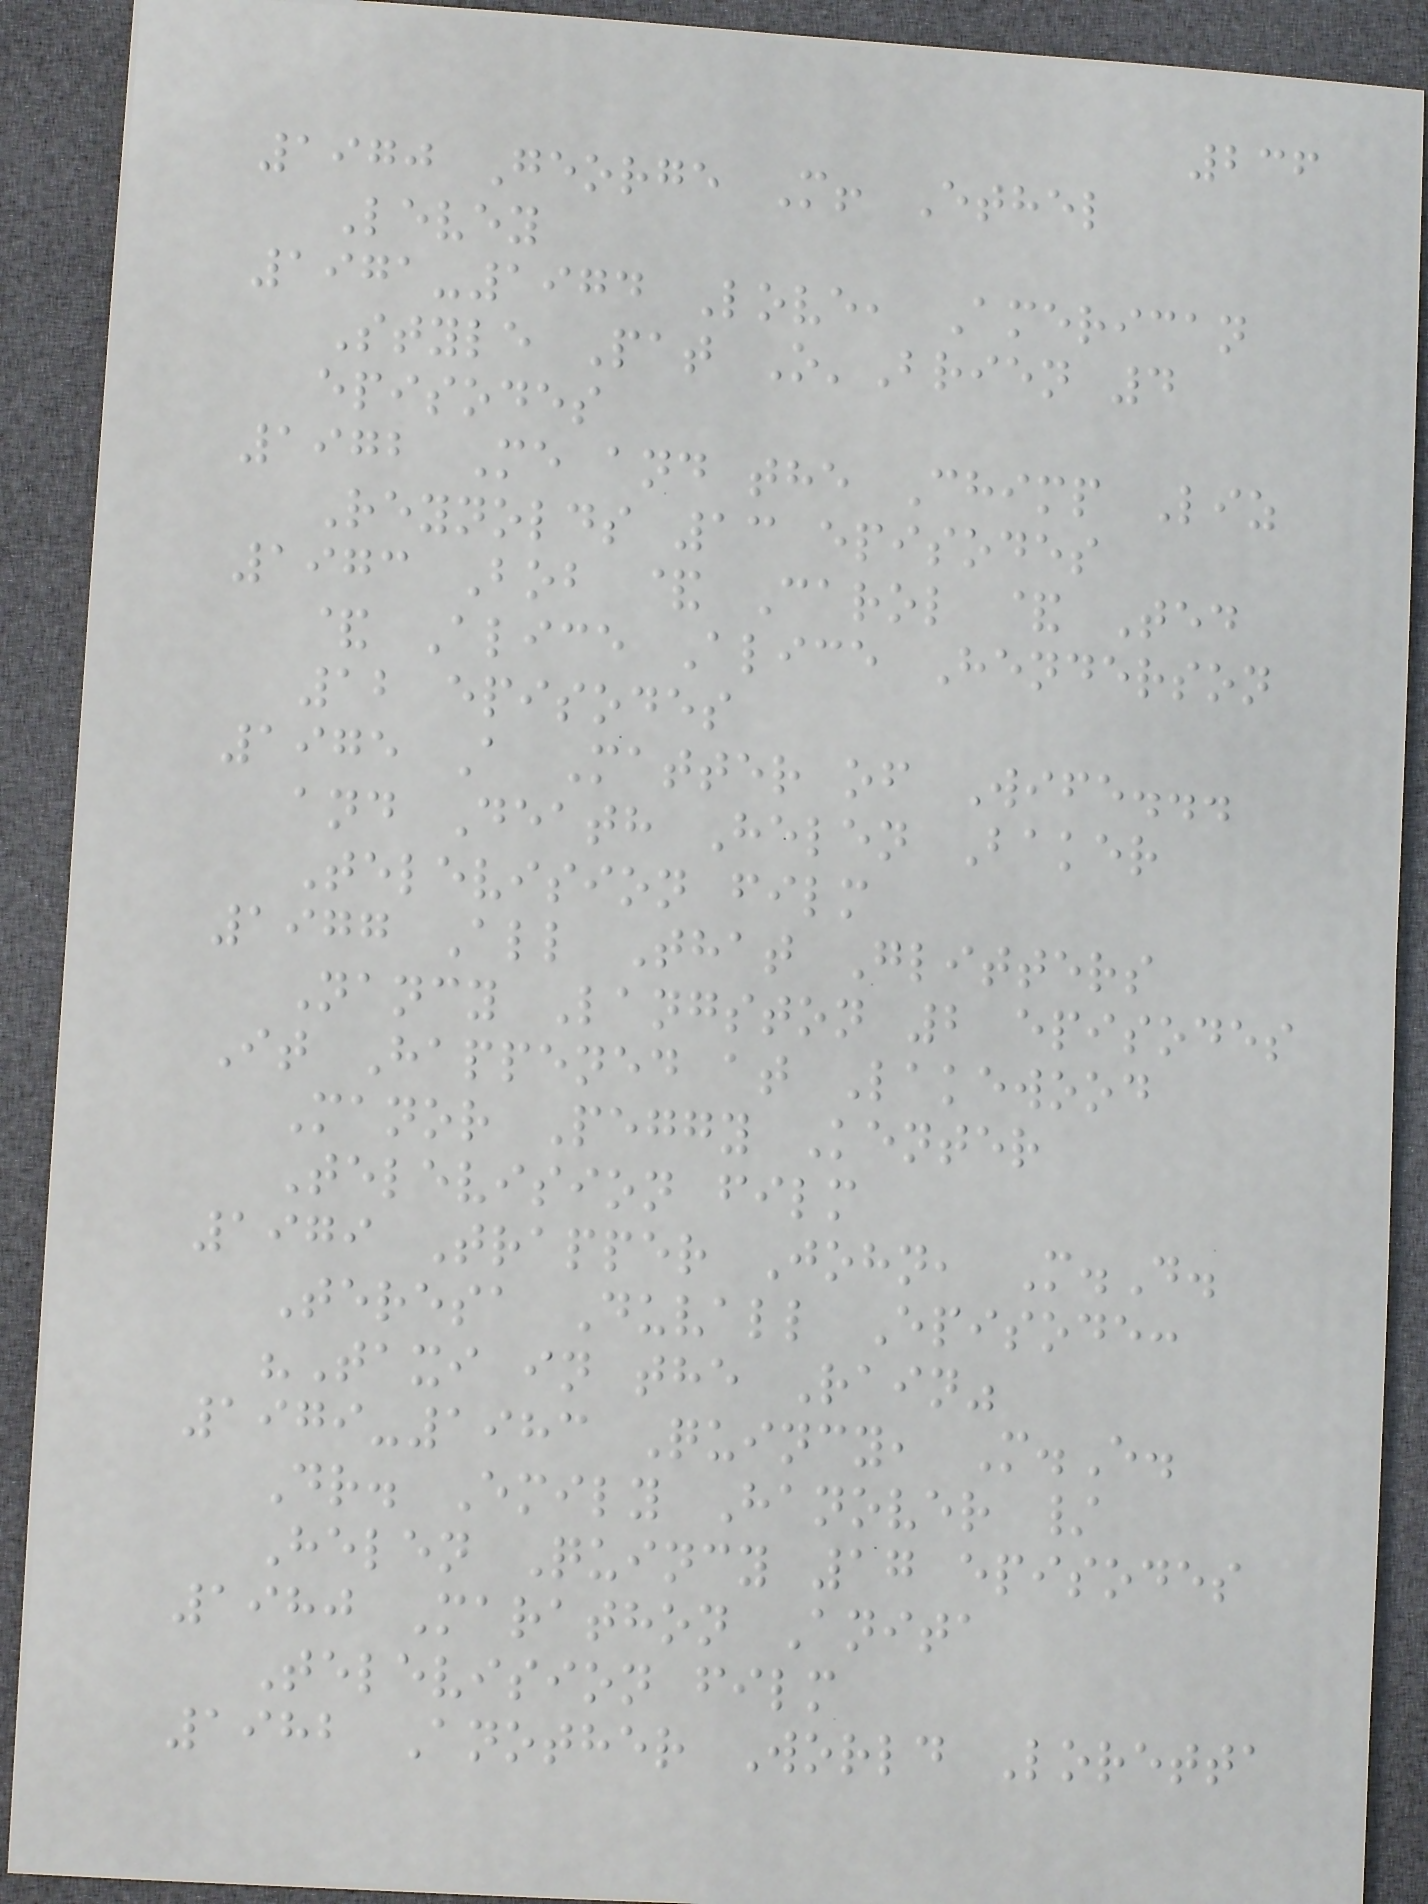236
1970 George M! Ethel
Levey
1971-1974 Love, American
Style Pat O'Brien 4
episodes
1972 Me and the Chimp Liz
Reynolds 13 episodes
1973 Bob & Carol & Ted
& Alice Alice Henderson
12 episodes
1975 A Matter of Wife...
and Death Helen Baker
Television film
1977 All That Glitters
Nancy Langston 2 episodes
It Happened at Lakewood
Manor Peggy Kenter
Television film
1979 Trapper John, M.D.
Teresa Duvall Episode:
"Taxi in the Rain"
1979-1983 Quincy, M.E.
Dr. Emily Hanover /
Helen Quincy 17 episodes
1980 Marathon Anita
Television film
1982 Another World Loretta
